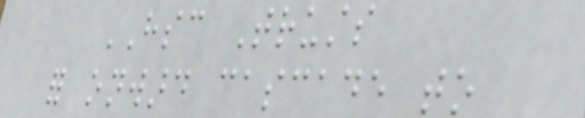HSC Trusts
for onward cascade to
